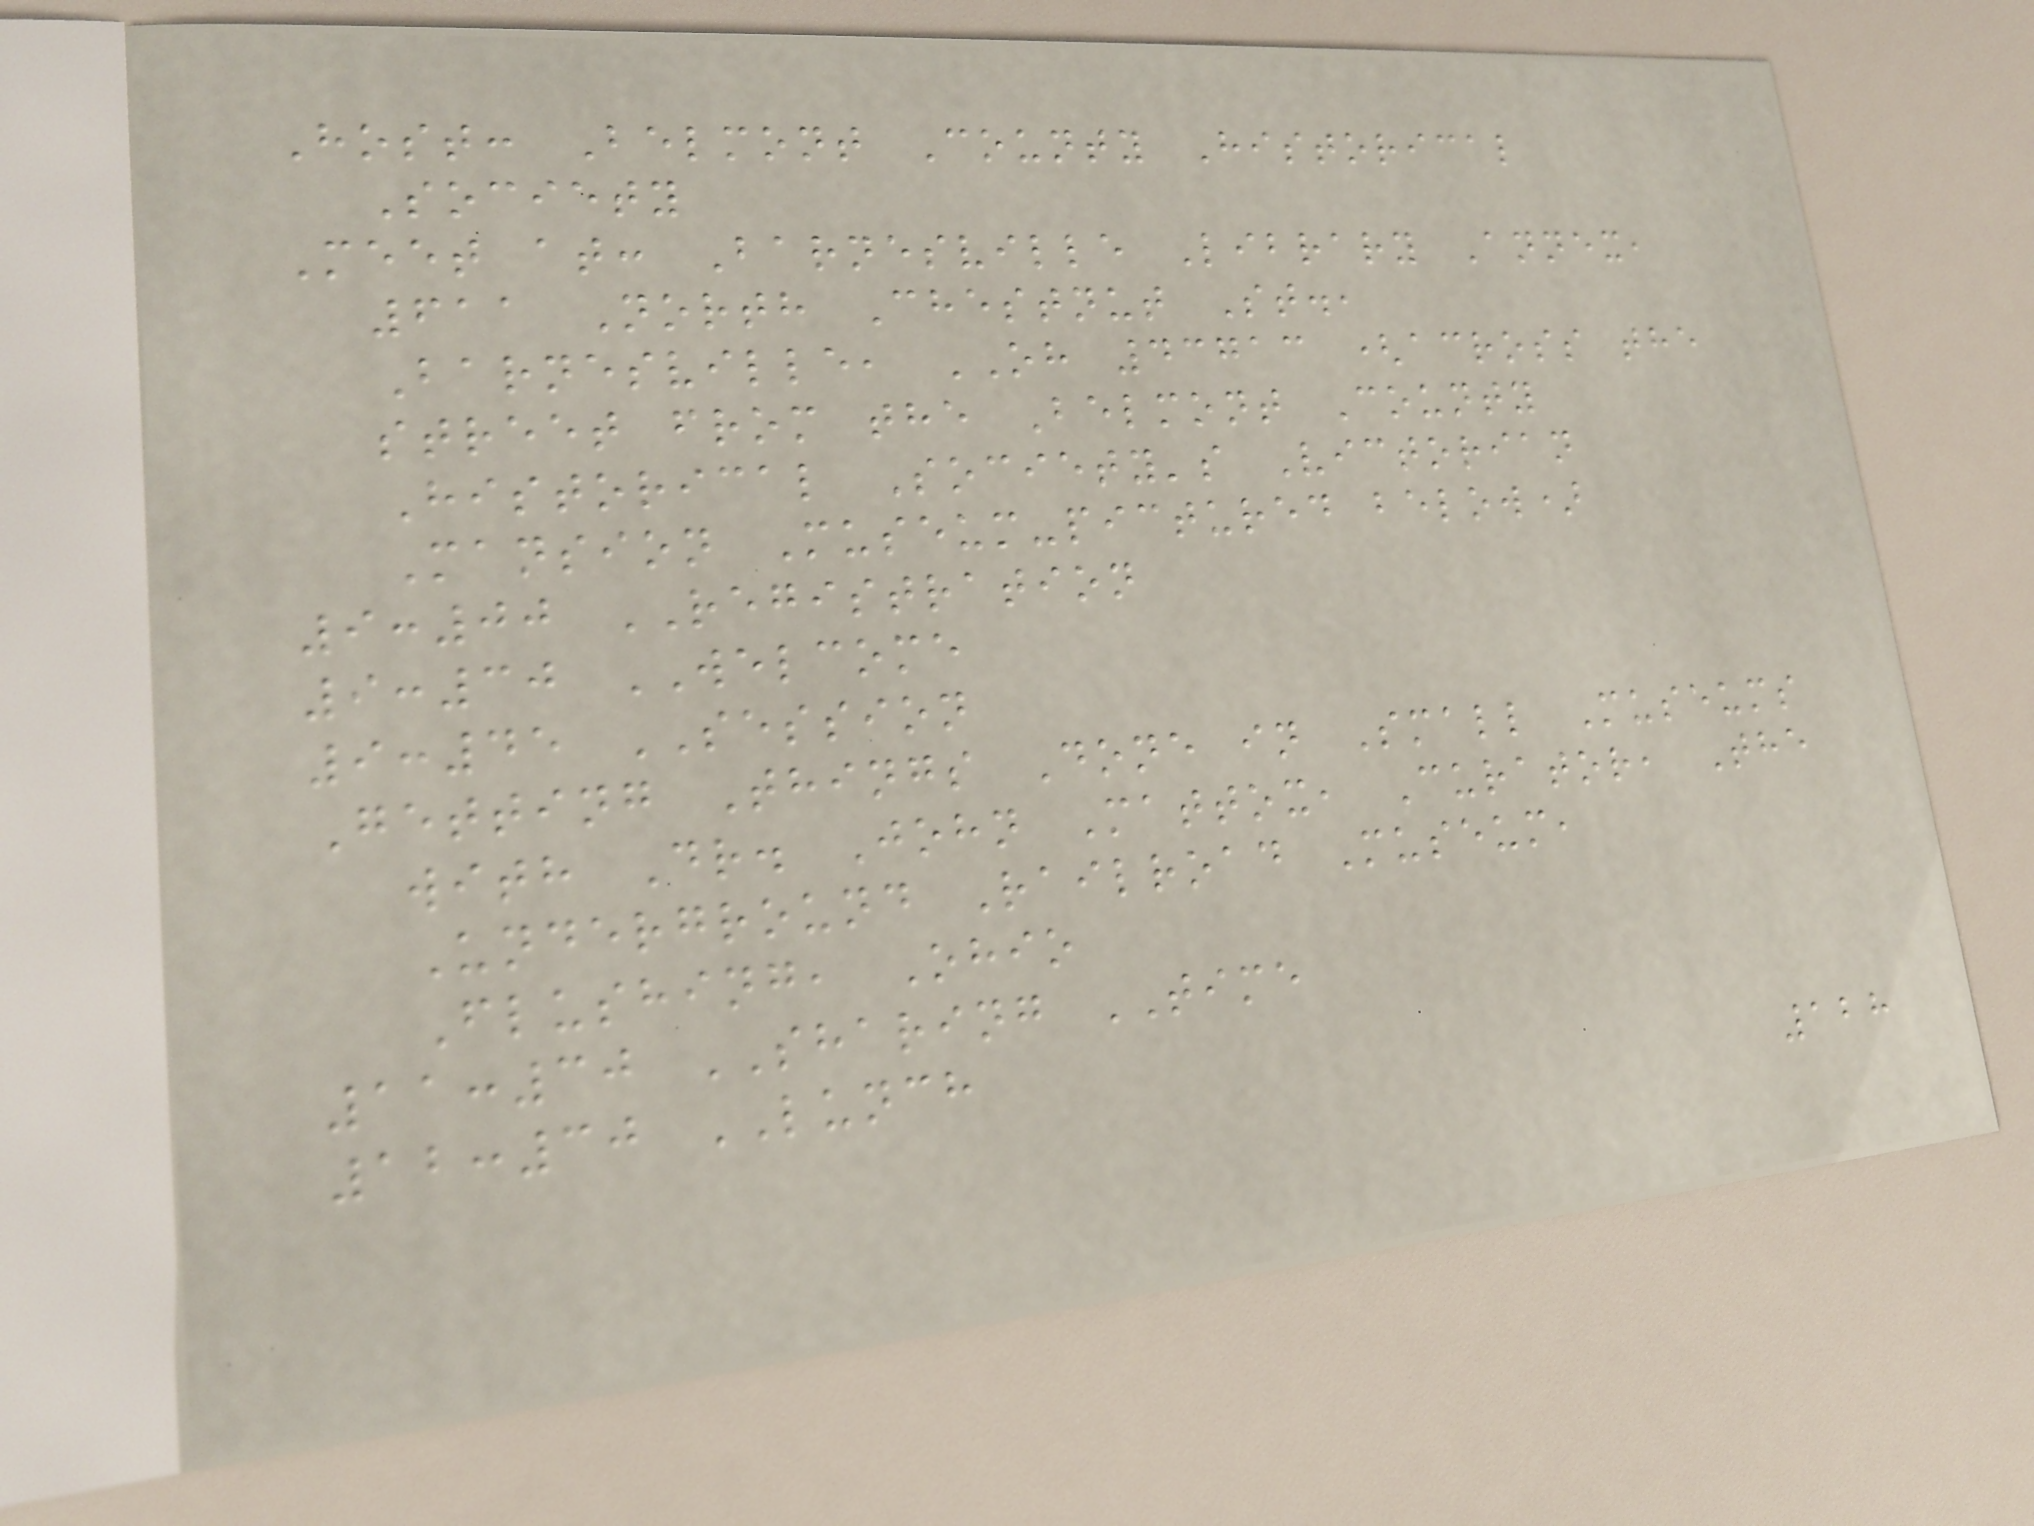Host: Belmont County Historical
Society
Meet at: Barnesville Library Annex,
611 North Chestnut St.,
Barnesville, OH 43713 (across the
street from the Belmont County
Historical Society's Victorian
Mansion Museum-pictured below)
9:00 REGISTRATION
9:30 WELCOME
9:45 SESSION
Getting Things Done in Small Museums
with Dr. John Mattox, Curator, The
Underground Railroad Museum,
Flushing, Ohio
11:30 SHARING TIME
12:30 LUNCH
128
